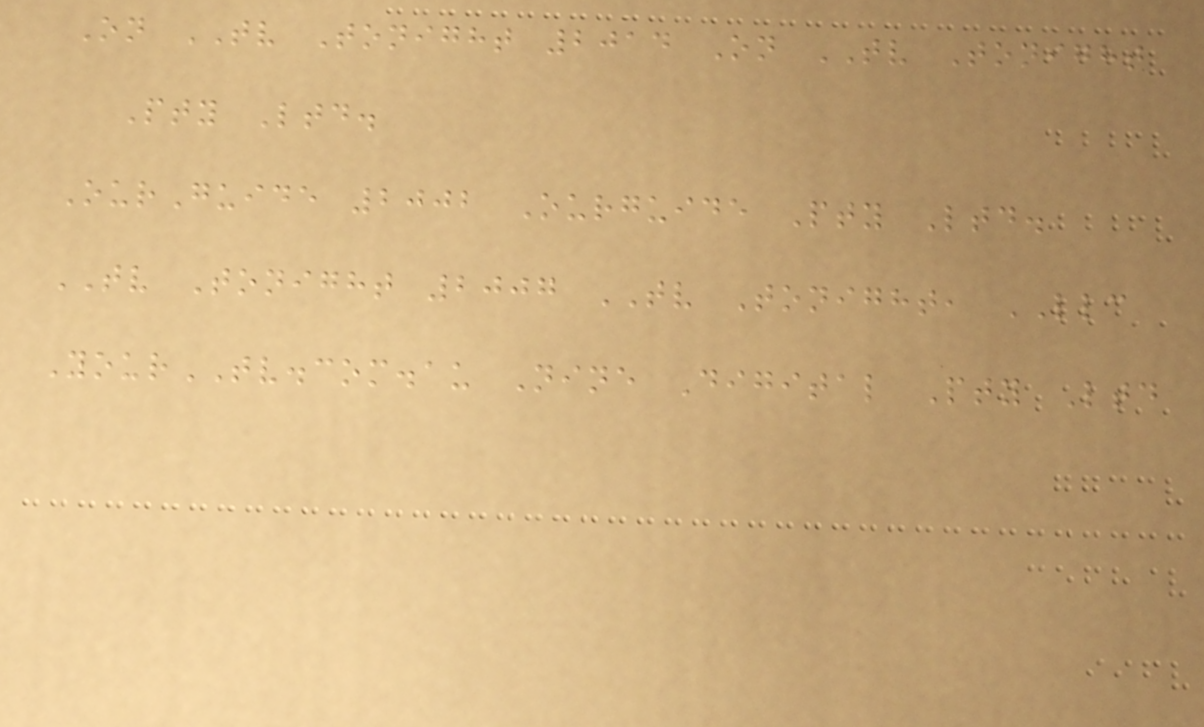On TV Tonight 2014 On TV Tonight
Pty Ltd.
OurGuide 2002 Ourguide Pty Ltd.
TV Tonight 2007 TV Tonight, LLC
YourTV.com.au Nine Digital Pty Ltd
